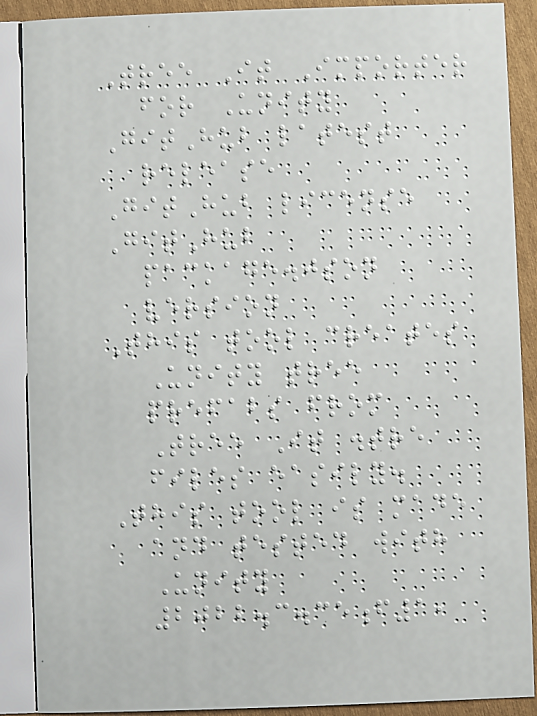Tree It Importer
for Unity
GitHub latest
release
GitHub license
GitHub
package.json
version
This tool creates
Unity tree
prefabs from
Tree It .tre
files easily.
This tool is made
and tested with
Unity
2022.3.35f1,
